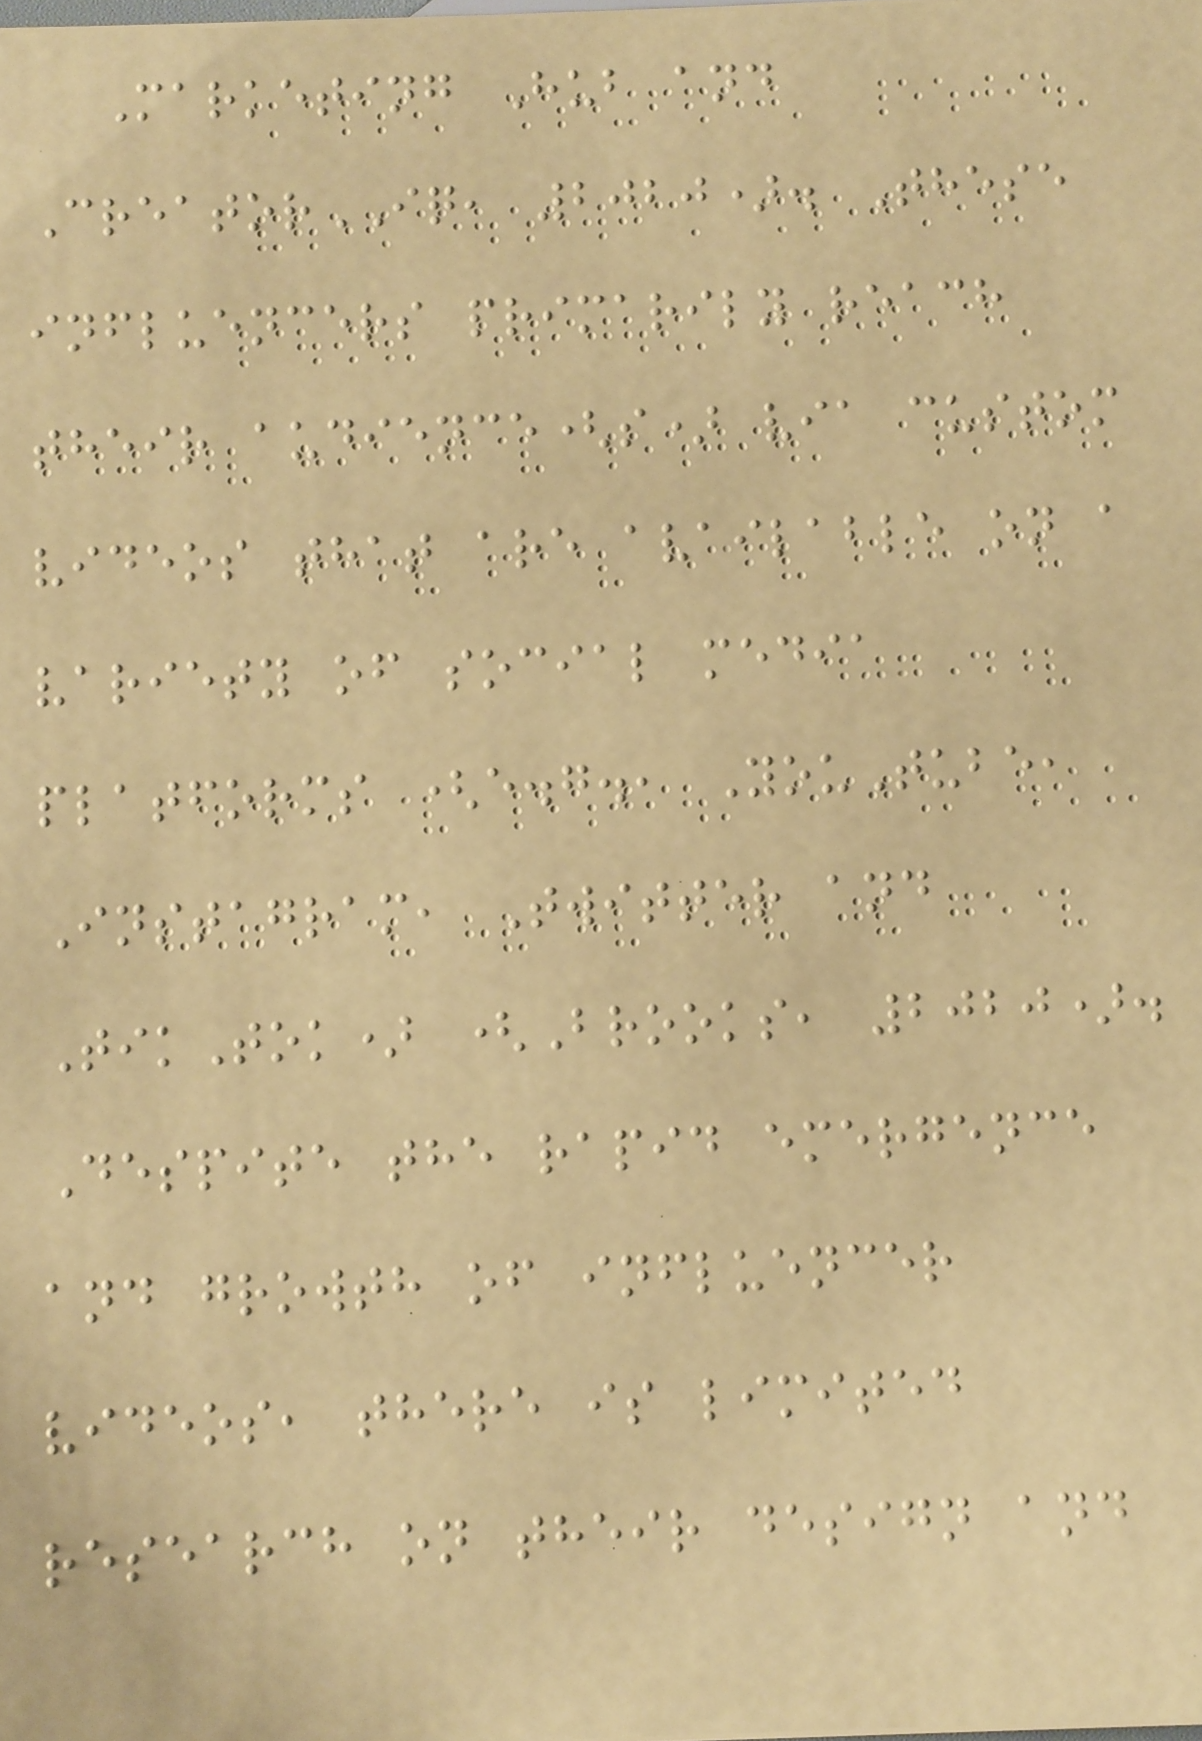Marketing Hub and
CreatorIQ, 2020). These
influencers primarily reach
their audience(s) via custom
videos that are available on a
variety of social media
platforms (e.g., YouTube,
Instagram, Twitter and
TikTok) (Brooks, 2020).
Despite the rapid emergence
and growth of influencer
videos, there is limited
research on their design and
